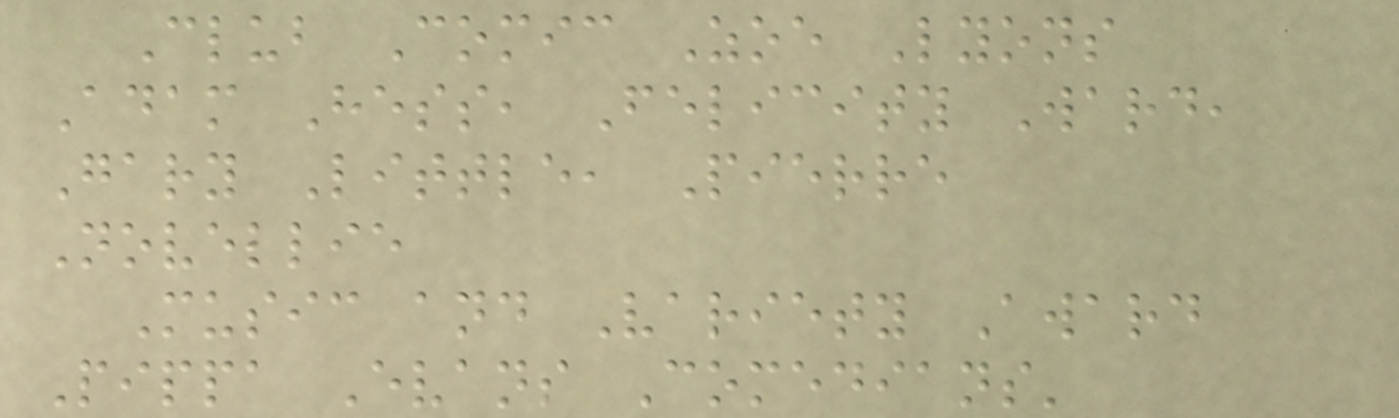Club Comic Zoe Lyons
Adam Hess, Felicity Ward,
Gary Little, Pierre
Novellie
Music and Variety Award
Pippa Evans Comedians'
